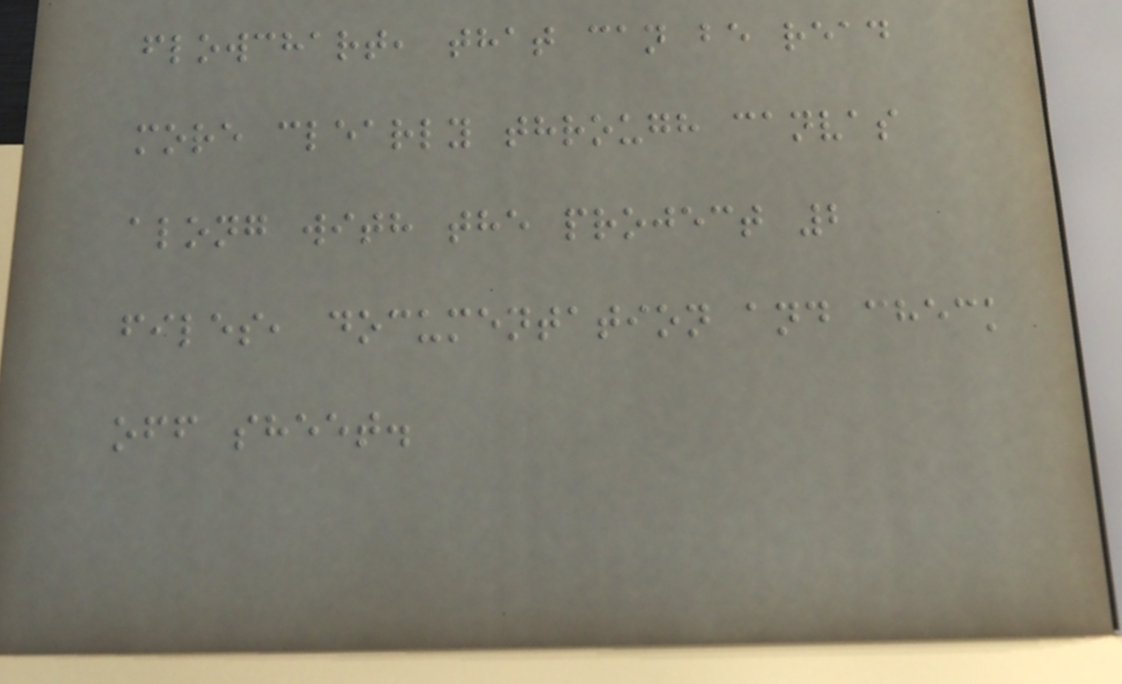flowchart, that can be read
more clearly through canvas
along with the project 2
files, documentation and check
off sheet.
